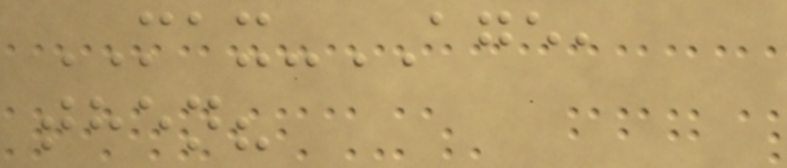MAX-AGE,
then?
